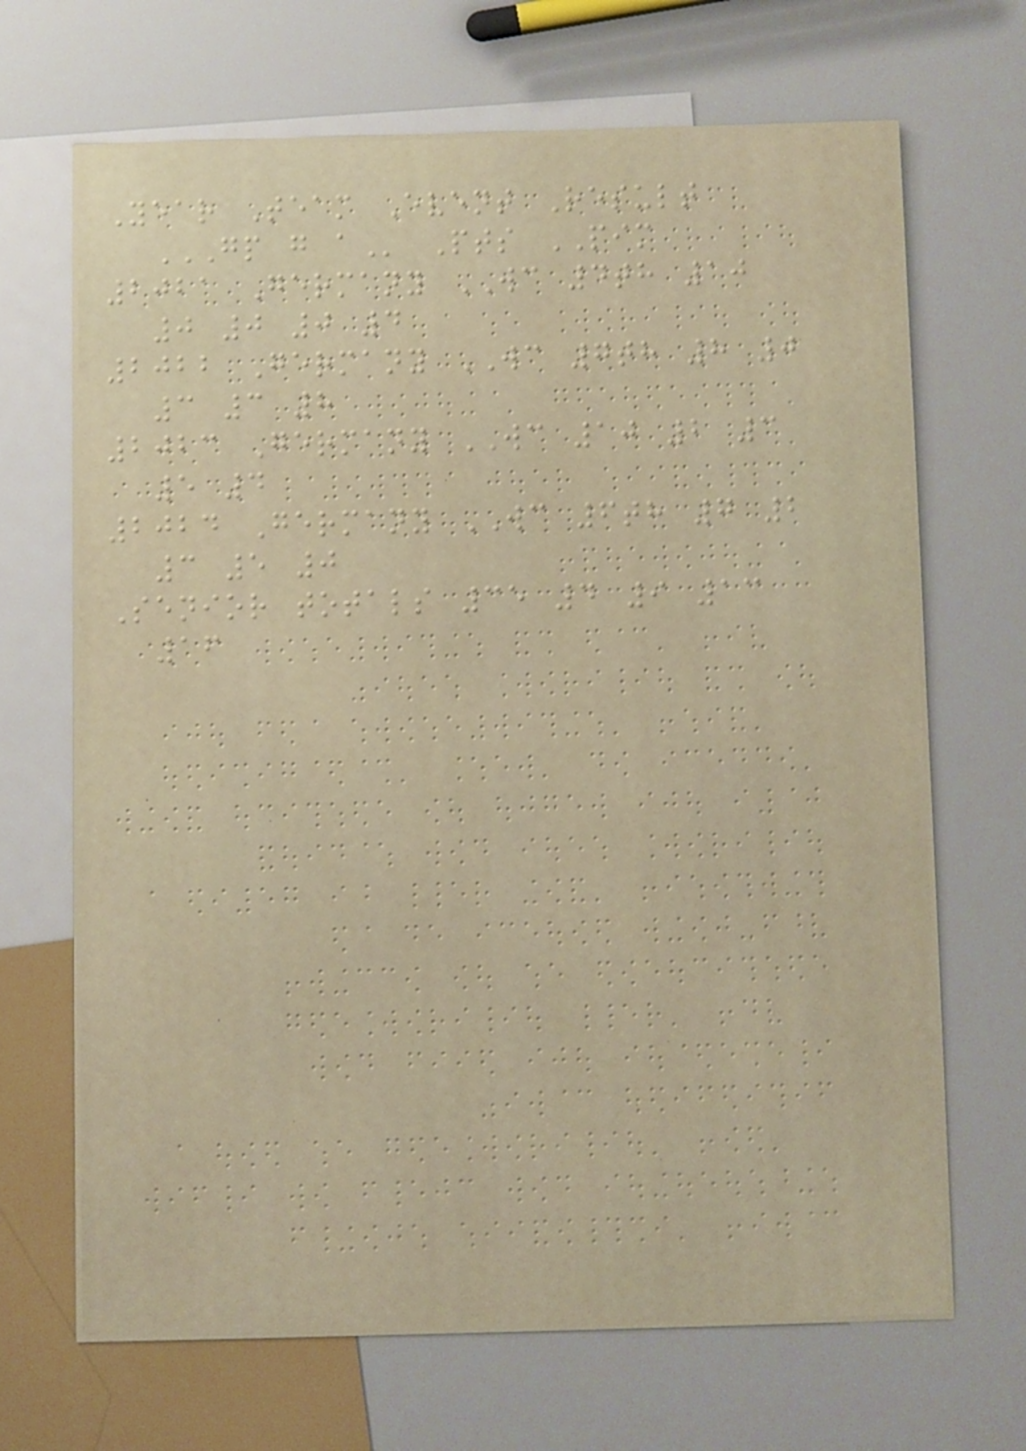Year Team Event Result
GP G A Pts PIM
2021 Germany WC 4th 10
0 0 0 4
2022 Germany WC 7th 8 0
3 3 8
2023 Germany WC 10 2 3
5 4
2024 Germany WC 6th 7 2
3 5 0
Senior totals 35 4 9 13
16
